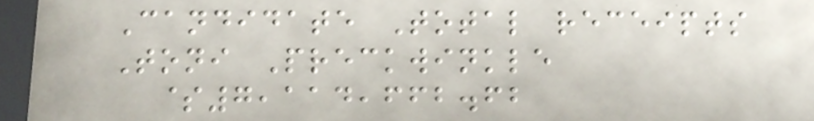Candidate Total receipts
Toni Preckwinkle
$7,114,662.62
